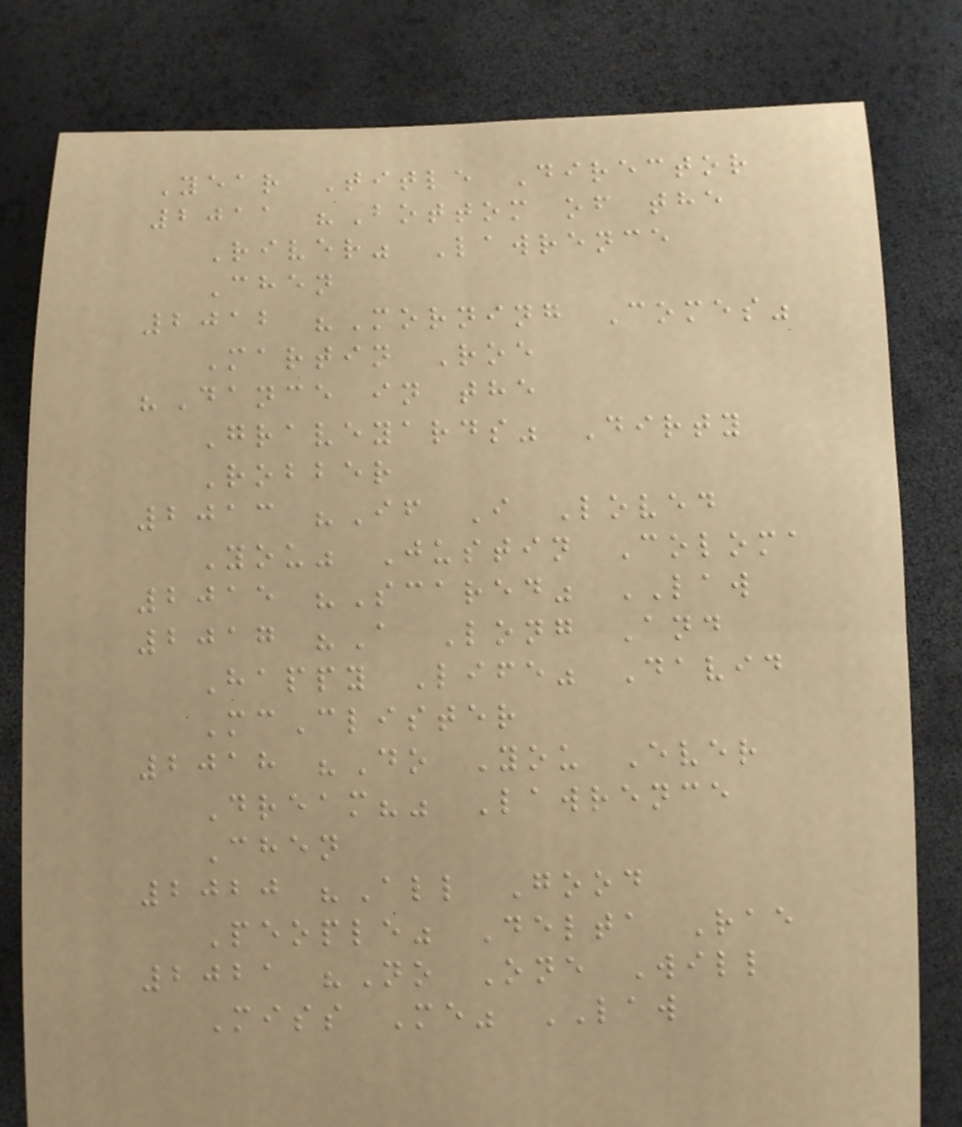Year Title Director
2011 "Bottom of the
River" Lawrence
Chen
2012 "Morning Comes"
Martin Roe
"Dance in the
Graveyards" Dirty
Robber
2013 "If I Loved
You" Justin Coloma
2015 "Scared" LAW
2017 "A Long And
Happy Life" David
McClister
2018 "Do You Ever
Dream?" Lawrence
Chen
2020 "All Good
People" Delta Rae
2021 "No One Will
Miss Me" LAW
